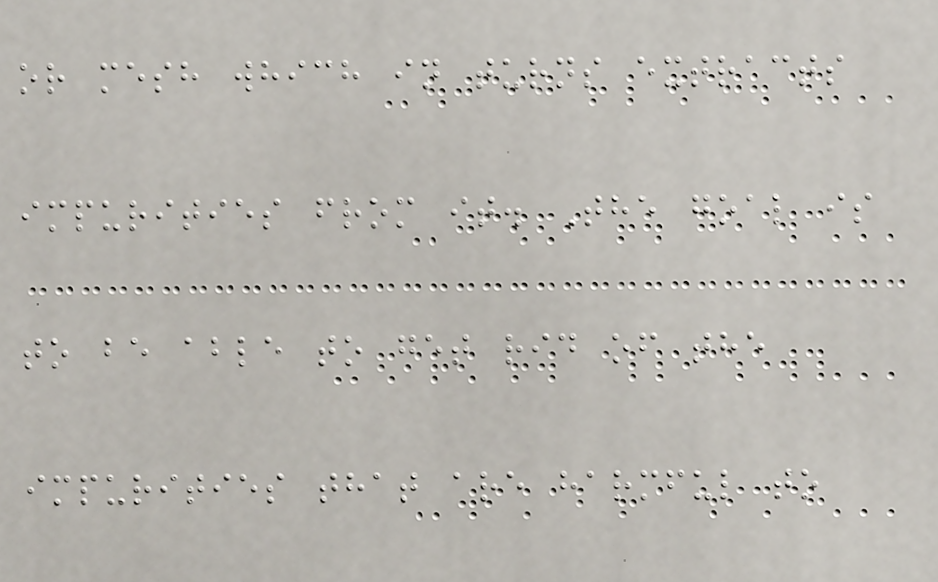or mesh which in turns extracts
impurities from it. The goal is
to be able to get rid of the
impurities that are harmful to
